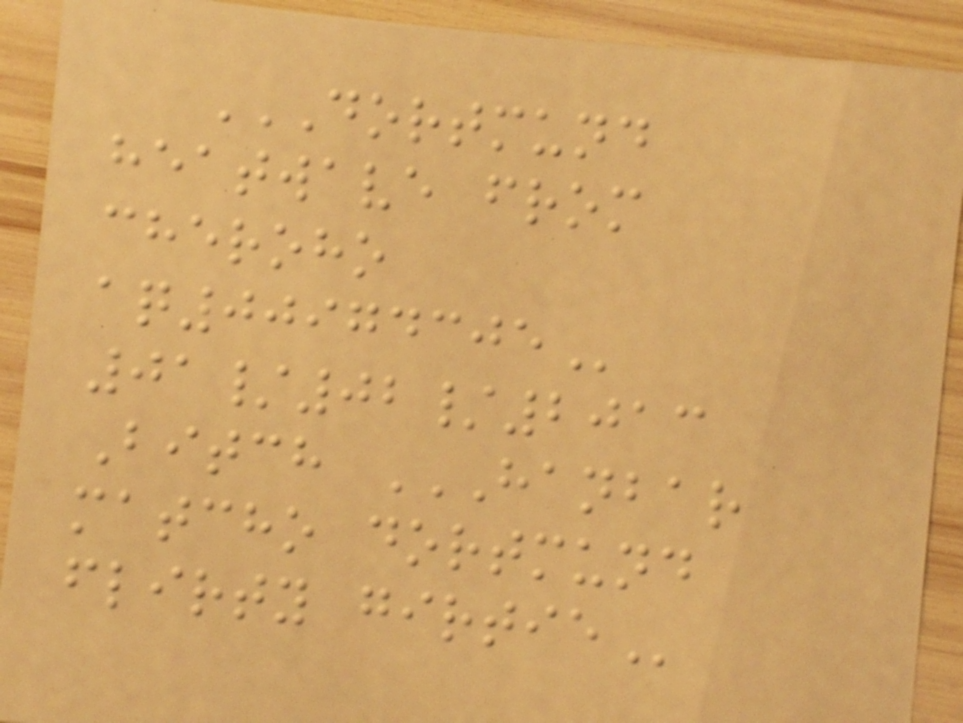DORTMUND
HEATWAVE FROM
CHEROHO
AQ00974305
01/02/2013
Bitch HANBAR
MATCHO DORTMUND
FLIRTY GIRTIE
